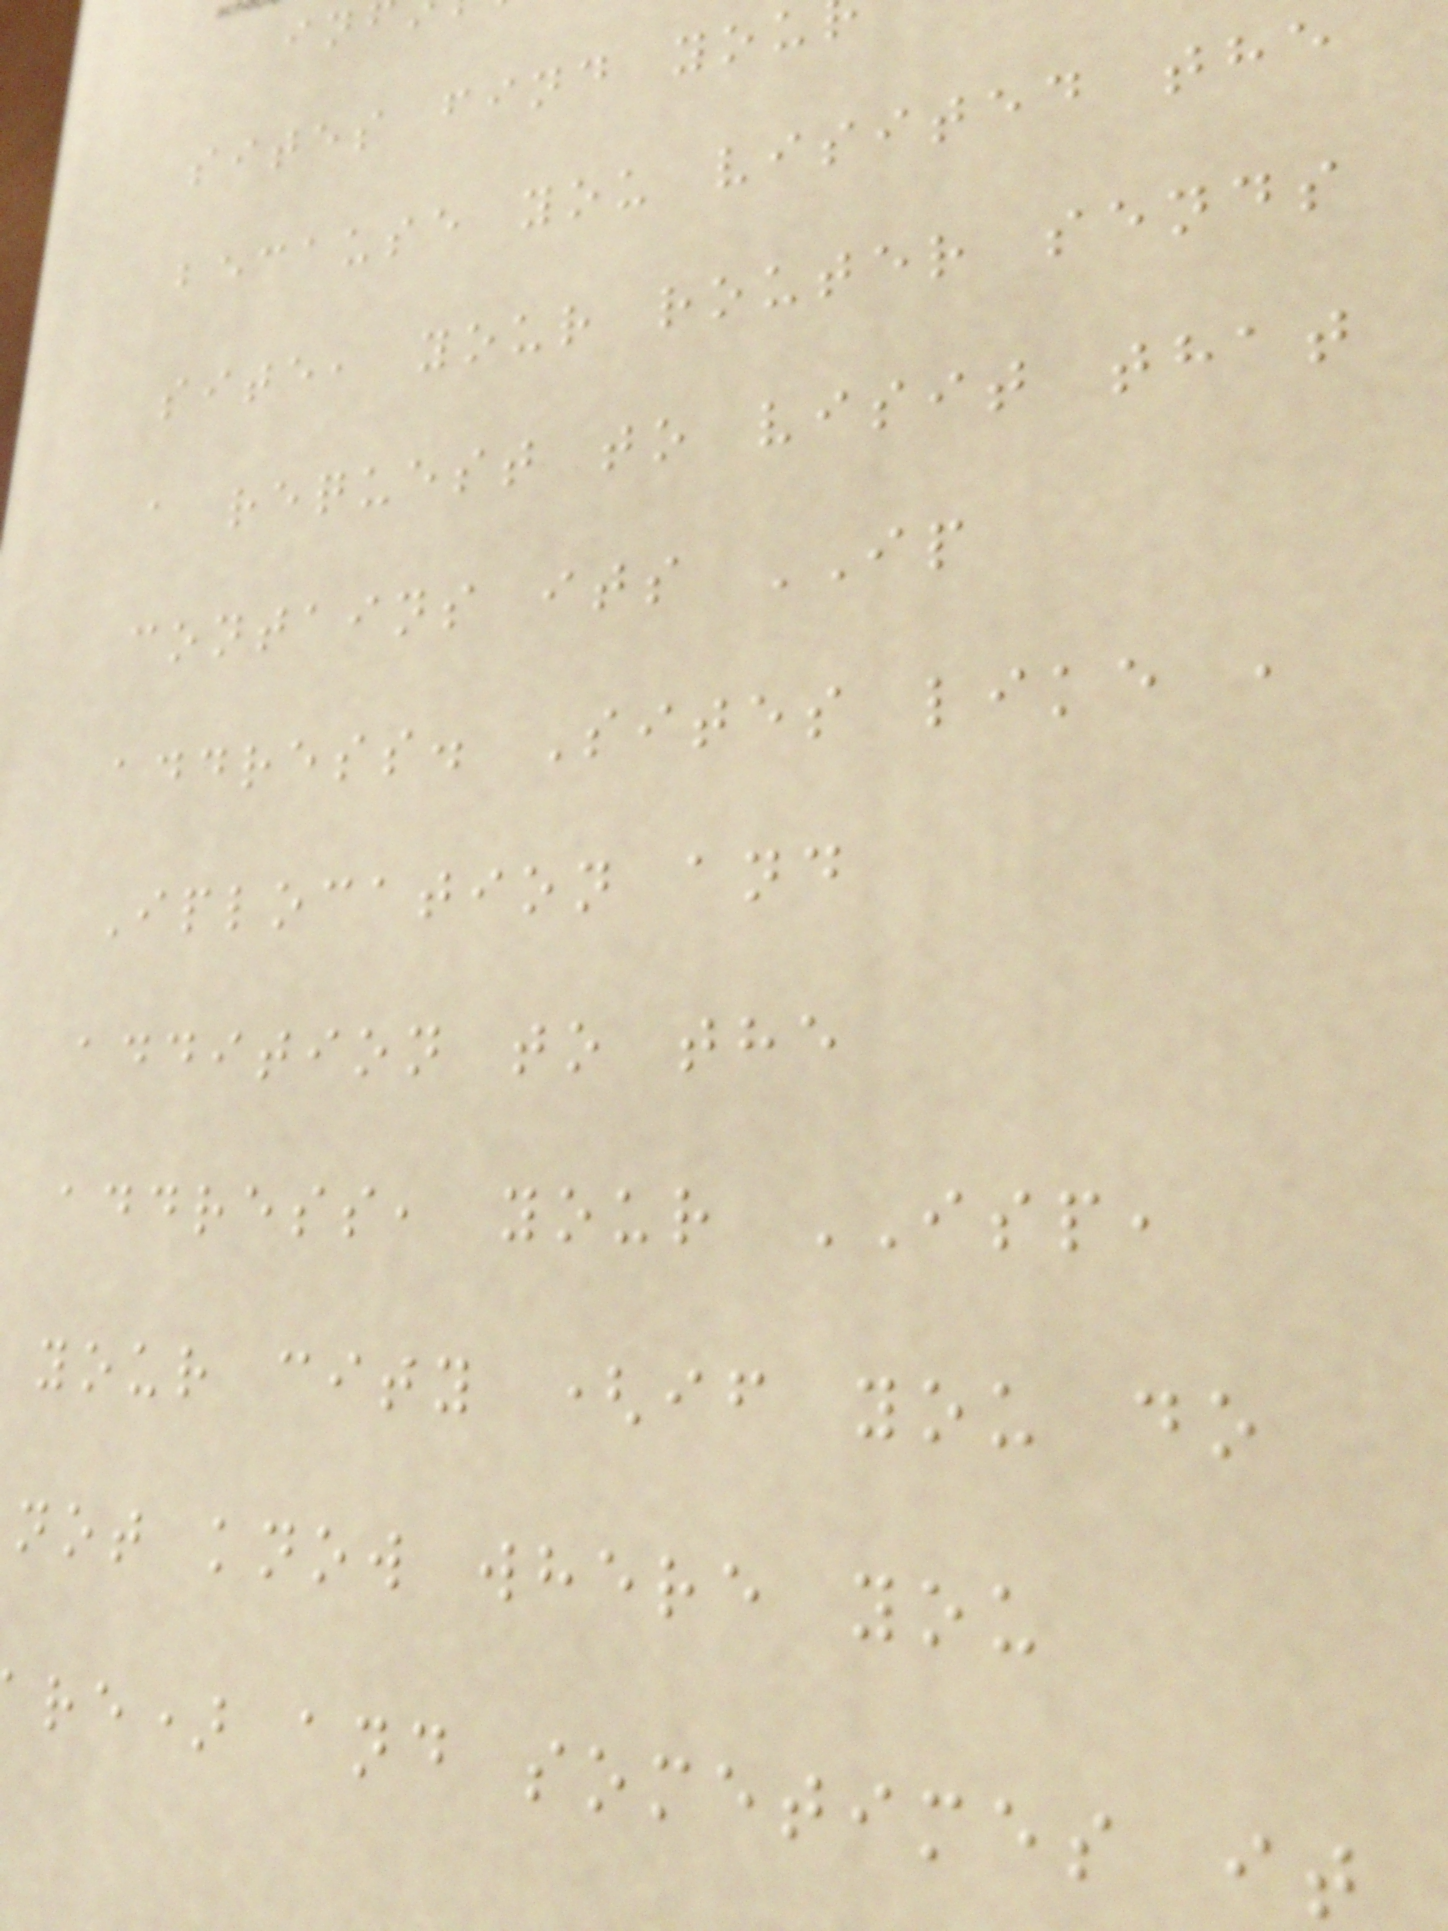sites find you
because you visited the
site, your router sends
a request to visit that
contains its IP
address. Sites like ,
Iplocation and
addition to the
address, your ISP,
your city (if you do
not know where you
re) and sometimes it
